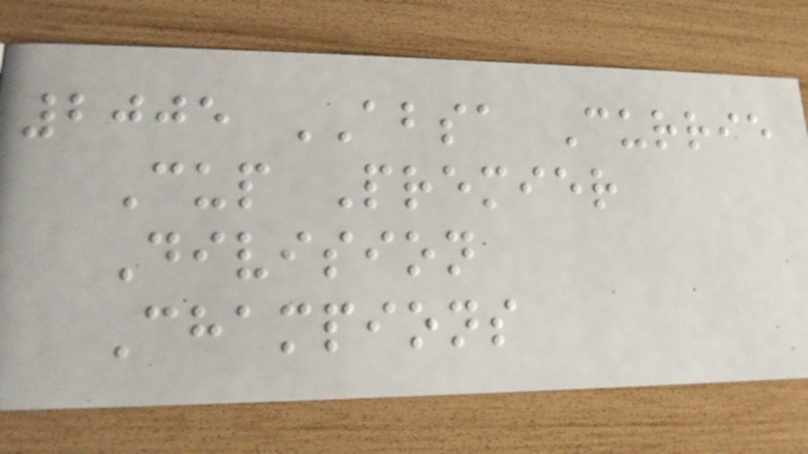2005 ABSA Currie
Cup Premier
Division
Champions
